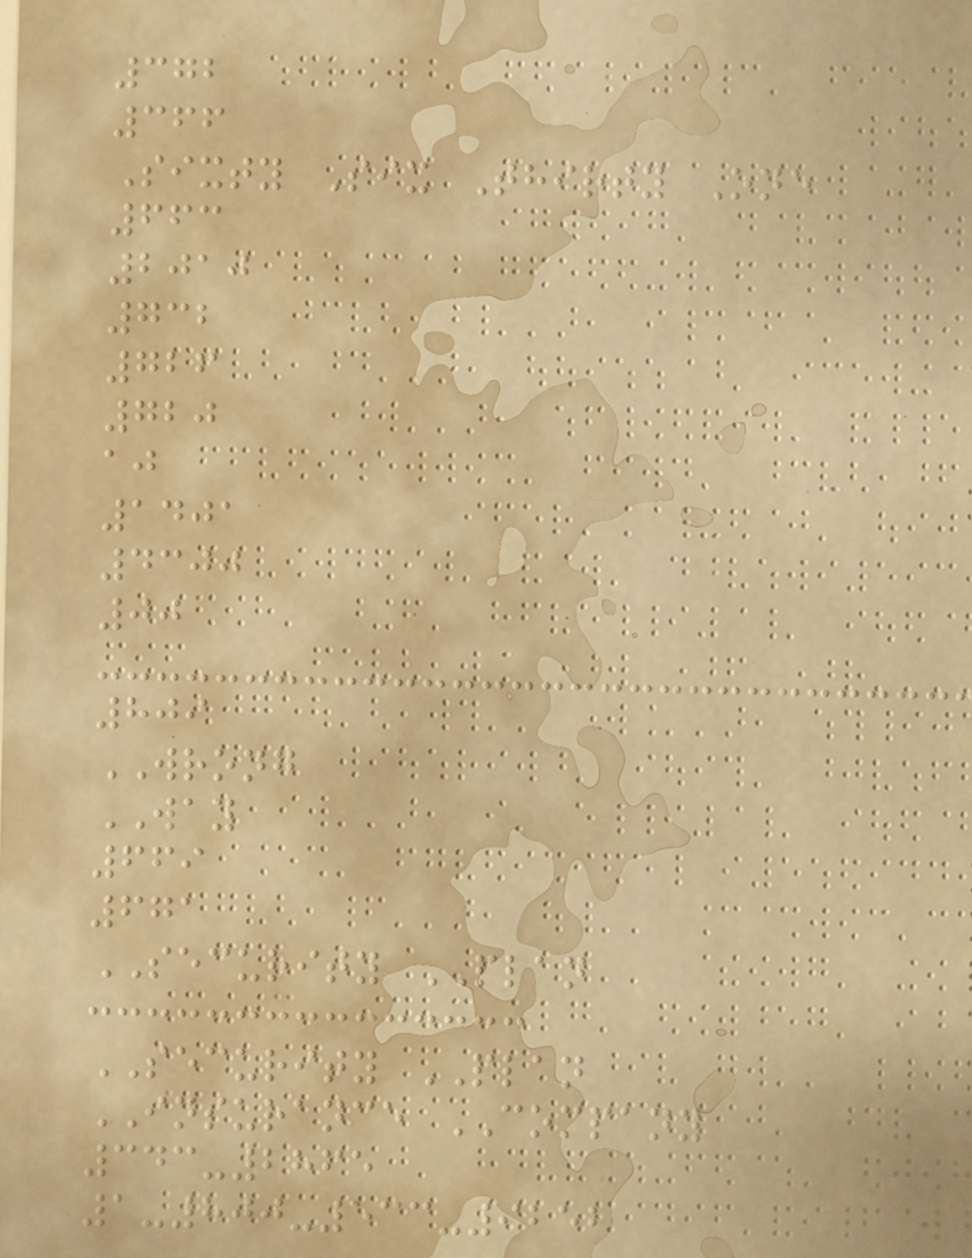372
366
Sixty Six Thirty One
663
2010
732
726
720
aj
1401
4300
00
809
WRONG
WAY
669
671
SECURITY PLAN
SECURITY PLAN
INSURANCE COMPANY
343-2865
1-800-533-9252
